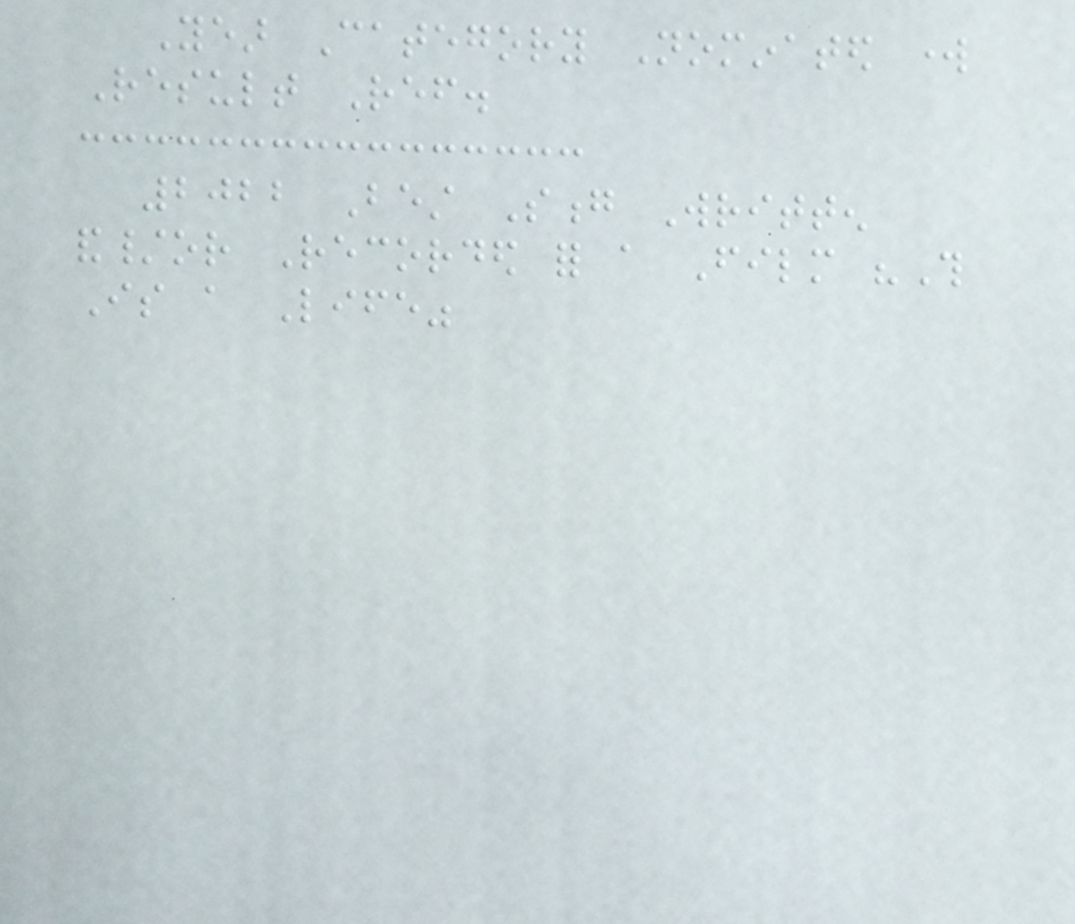Year Category Nominated work
Result Ref.
2022 Best Song Written
and/or Recorded for a Film "This
Is a Life"
